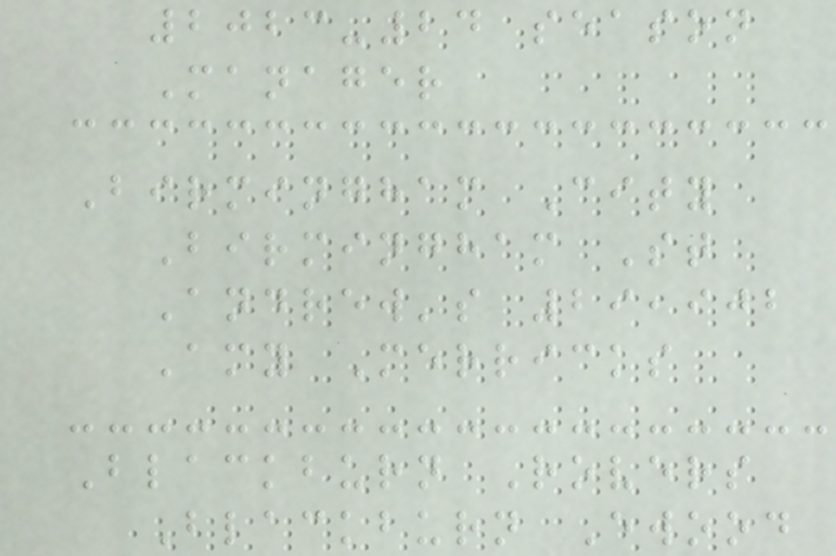2023-24 season
Manager
Birmingham City
Birmingham St
Andrew's 29,902
Amy Merricks
Blackburn Rovers
Blackburn Ewood
